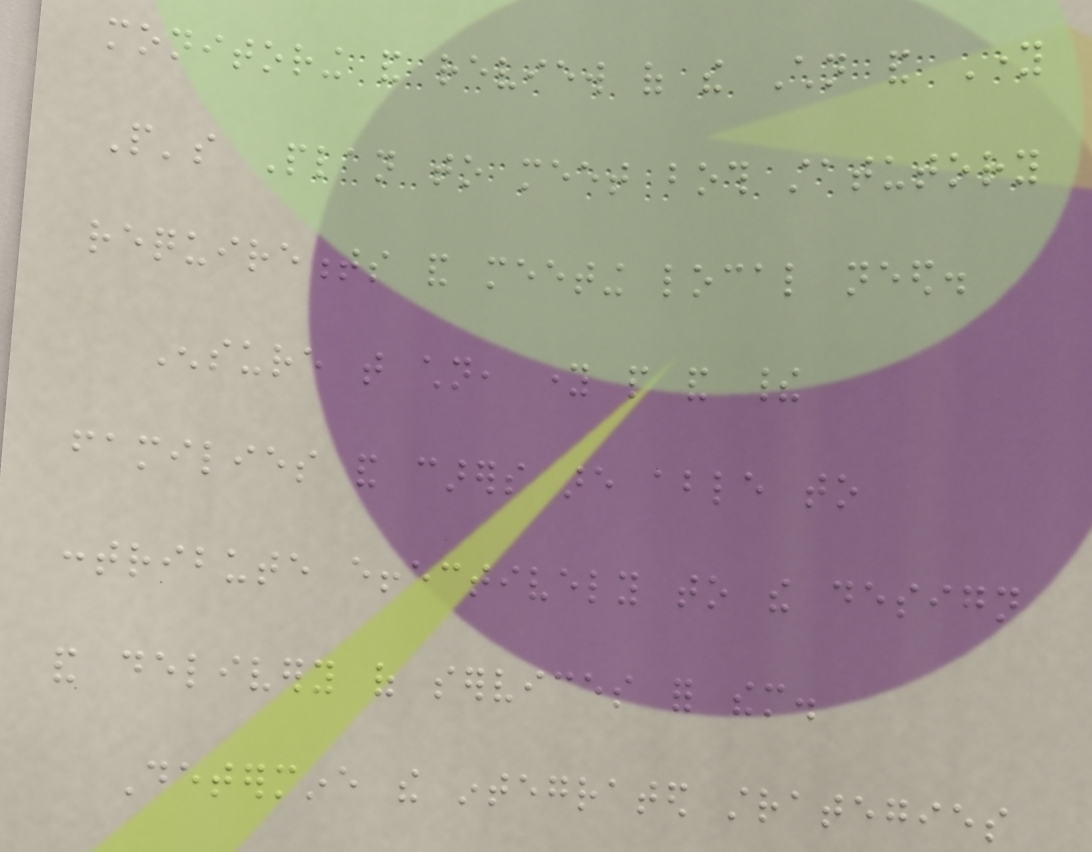monitoring and review of the Children and Young
People's Plan to meet both statutory
requirements and meeting local need.
Ensure that children, young people and their
families and carers are able to
contribute effectively to the design
and delivery of services for them.
Determine the integrated strategies
